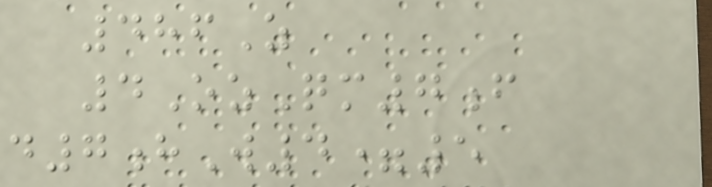486Z
4OzQm7f
d7hW4=5
